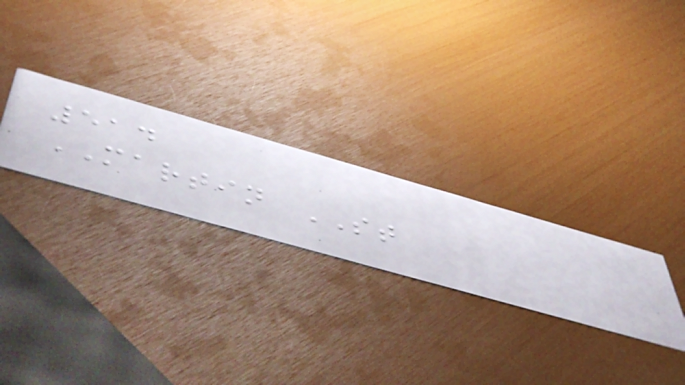514
MARTIN ST
